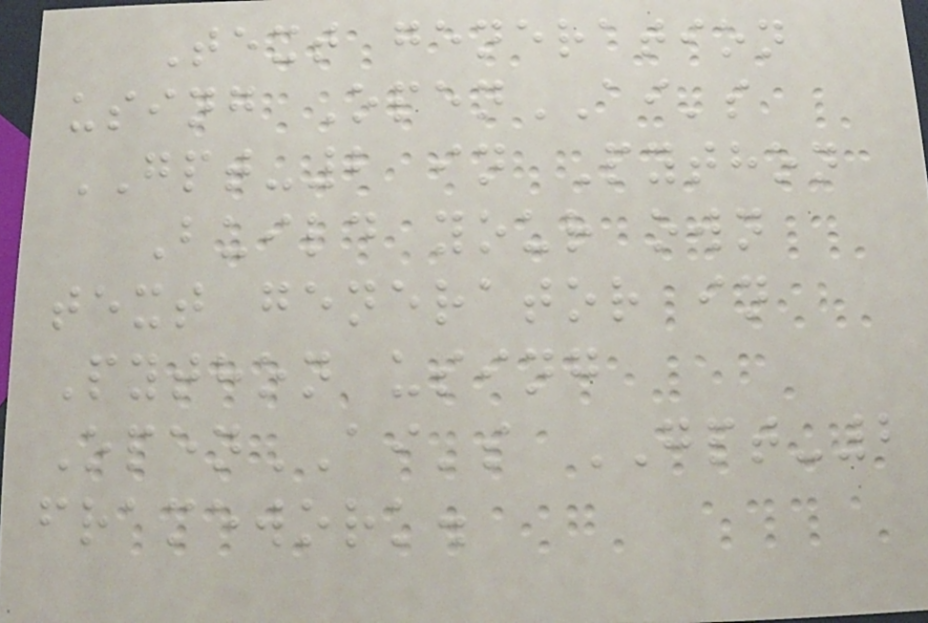Text generation
using OpenAI's
GPT-2 in Python
Build your own
text generator in
Python using
OpenAI's GPT-2
framework.
